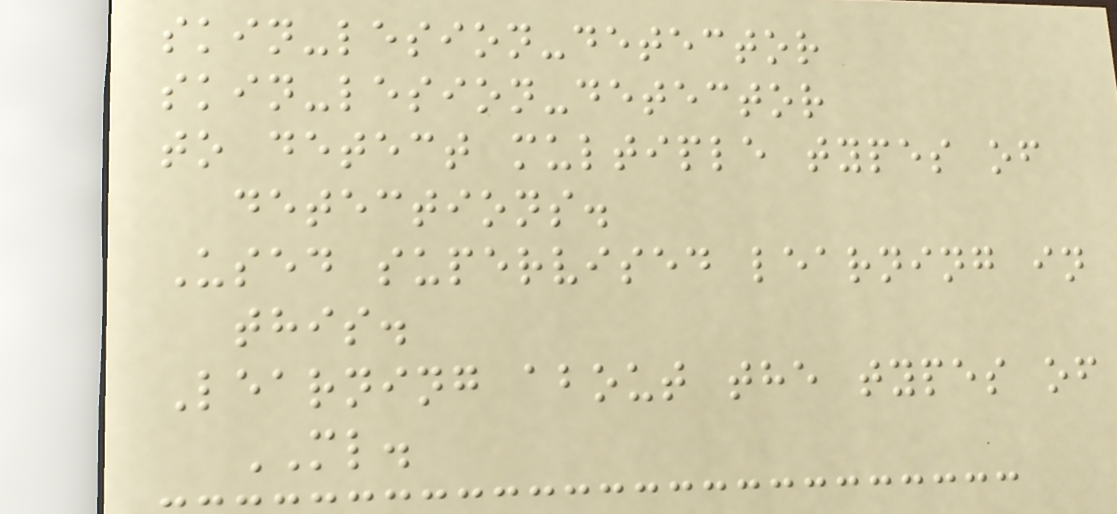skin-lesion-detector
skin-lesion-detector
to detect multiple types of
detections.
Used supervised learning in
this.
Learning about the types of
ML.
